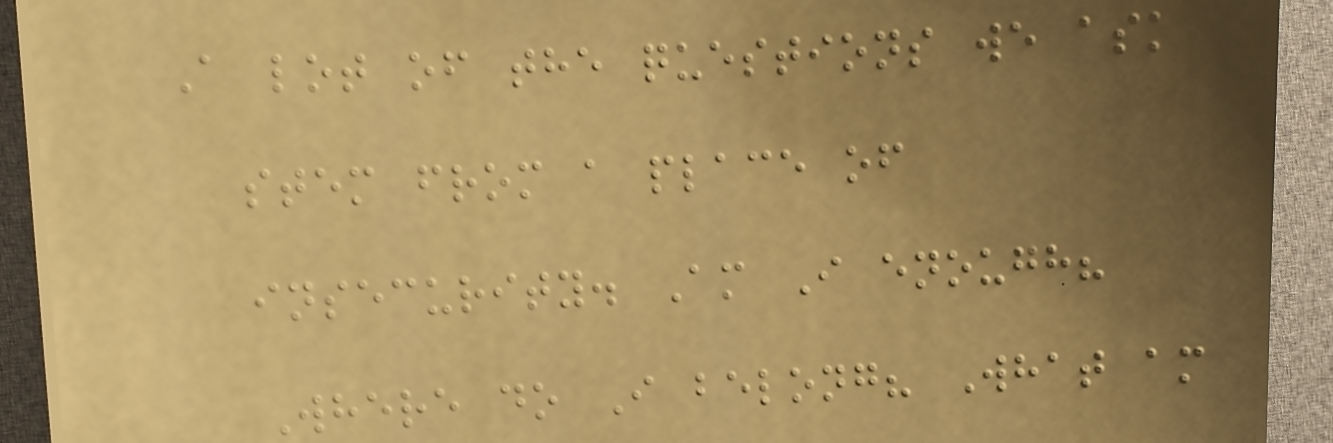A lot of the questions we ask
stem from a place of
insecurity. Am I enough?
Where do I belong? What am
